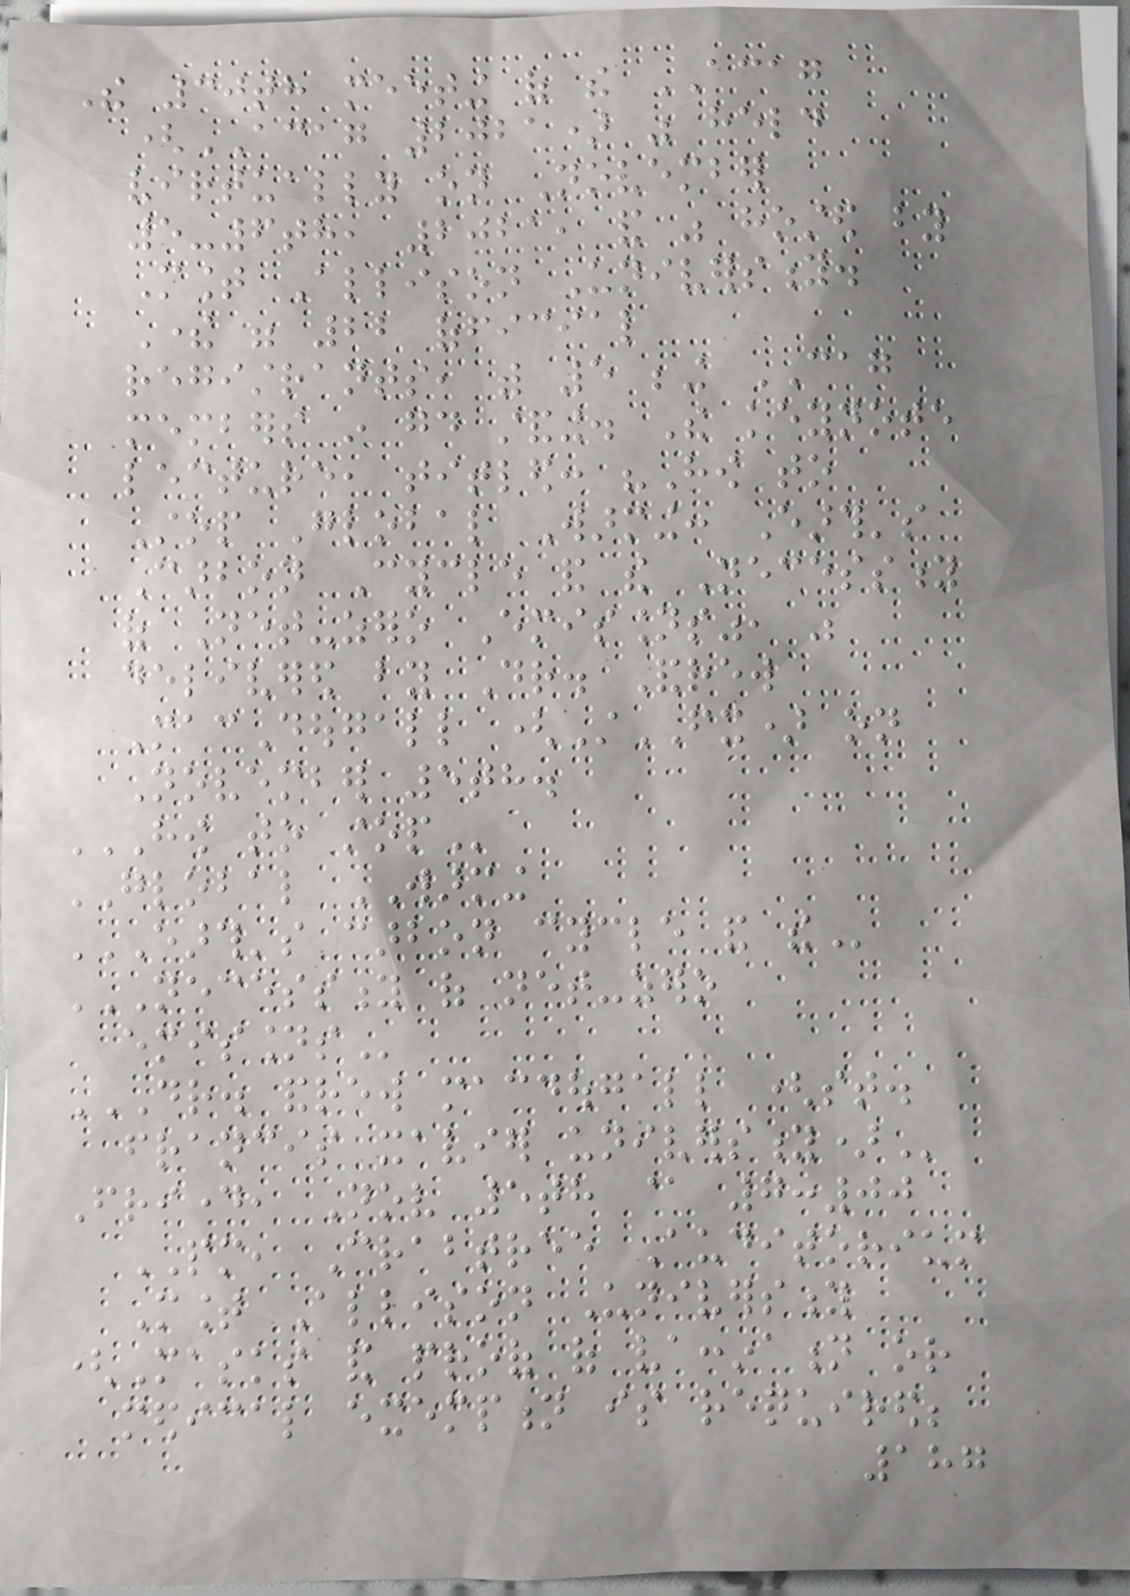The 30th meeting of the ACAG
(ACAG 2021) was held
virtually on November
5-6th, 2021, and was hosted by
Mount Allison University.
There were 22 official
registrants, with 5 being CAG
members in good standing. The keynote
lecture, titled: "How to
Stop Global Warming: Earth's
Carbon Cycle and the Necessity
of Net-zero Emissions", was
delivered by Dr. Andrew
MacDougall (StFX) on
November 5th.
HOW TO STOP
GLOBAL WARMING
EARTH'S CARBON CYCLE AND THE
NECESSITY OF NET-ZERO
EMISSIONS
DR. ANDREW MACDOUGALL (ST.
FRANCIS XAVIER UNIVERSITY)
Friday, Nov 5th @ 7:00
PM, Crabtree Auditorium
Mount Allison University
(Masks and proof of vaccination or
medical exemption is required;
187
